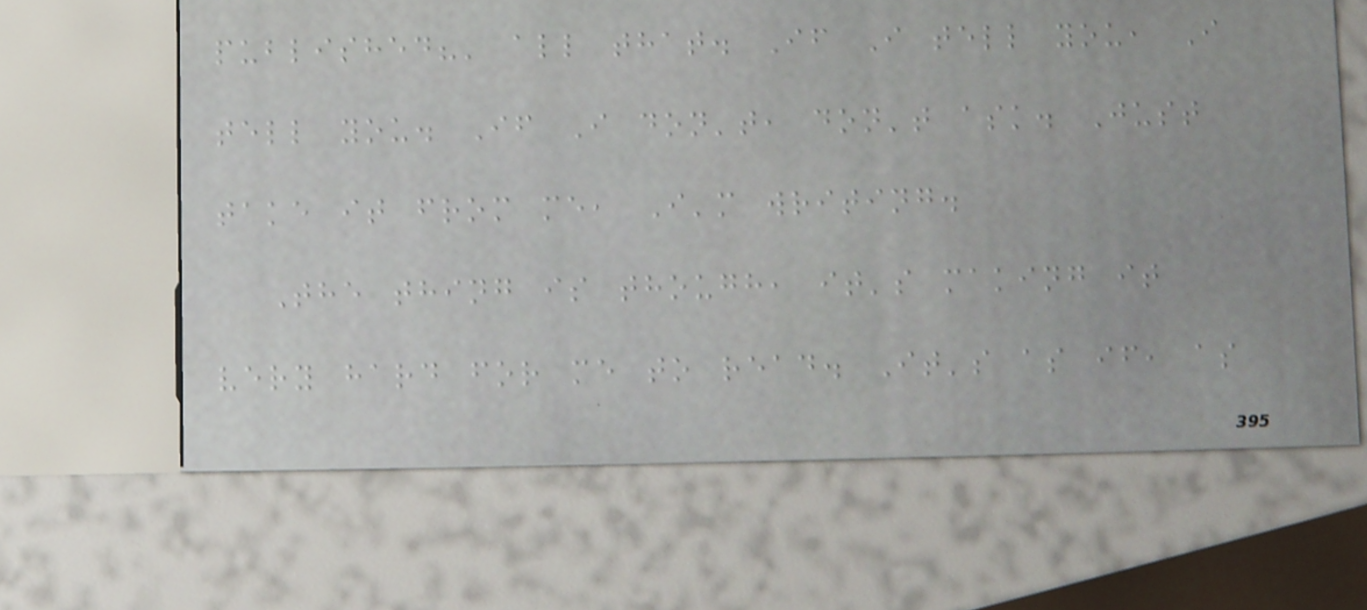published?' all that. If I tell you, I
tell you. If I don't, don't ask. Just
take it from me, I'm writing.
The thing is though, it's making it
very hard for me to read. It's as if, as
